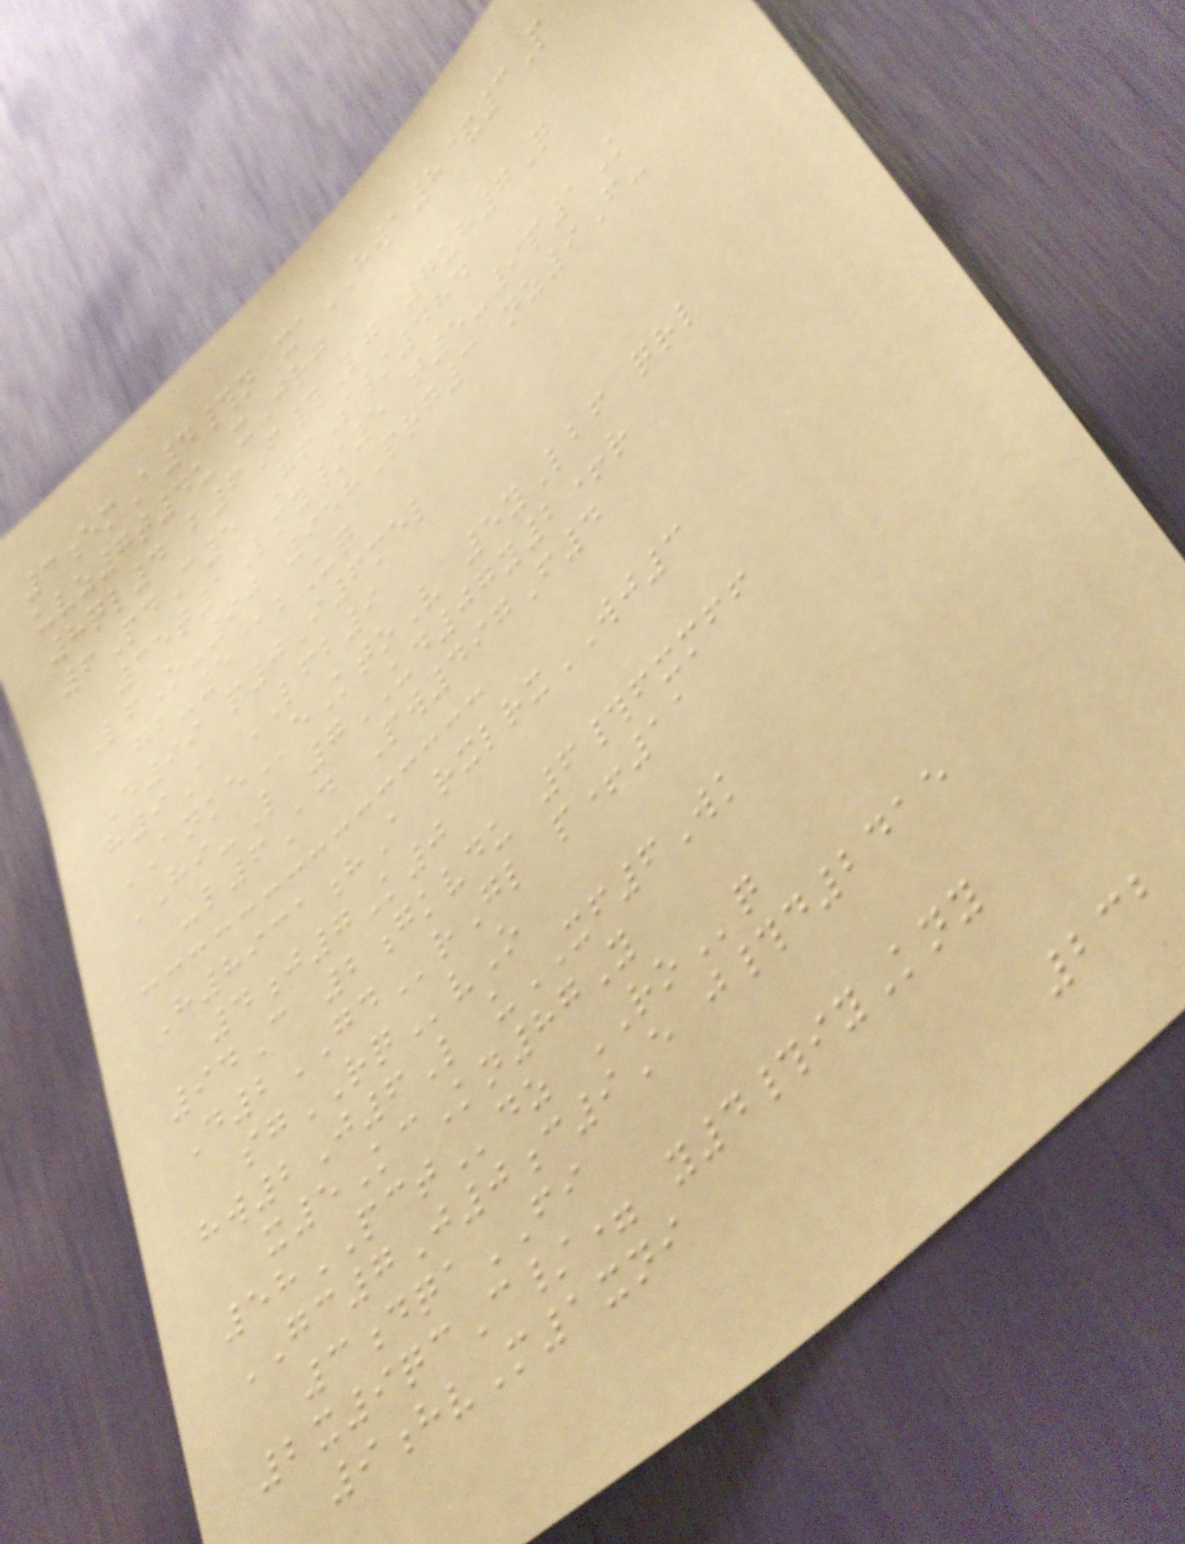3emA4#n xaHWA8&3P
uvz7t4u xJrg
8ql4 b6F#Lg 7uh7Q
6PdC5 GfS/484
35t1Lmy/5 t5-9p1K
LfO-90 958Prg3 nz9F-
gb-5@bUq
D99 p0I6mel
h9A LFB9
ANKEeKtoV 5yLbf qrl
HI-L 7UD07y2+r
-l6Ad Pw497F4
H8931hA rxlrxWJ3
4j7K0
94C 2gkvdu 6#fxmff
D2GDrGl p+11
sgRQvO
hw2J6L uXF6Wk
x5KcKn87Y
58PCTdz ROq
GC7J0c9E j#d2415
3dqaFI
2x9qcC/= y4#iyKny
9hvM1xni
232
